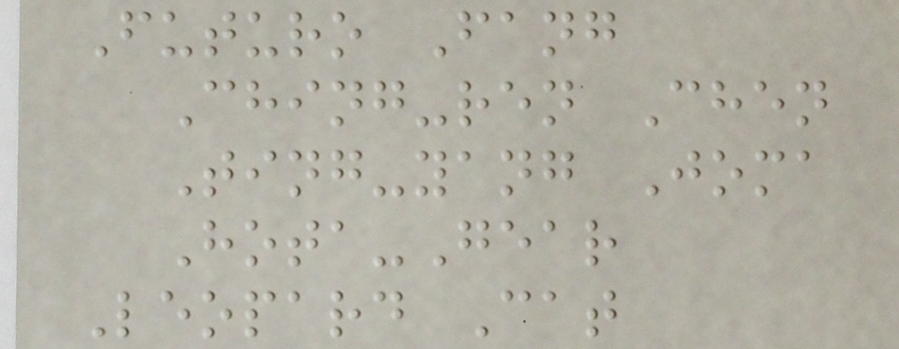Futuro Fang
Ching-ren Chen
Ting-yang Joma
Hota-Gear
Leopard Cat
